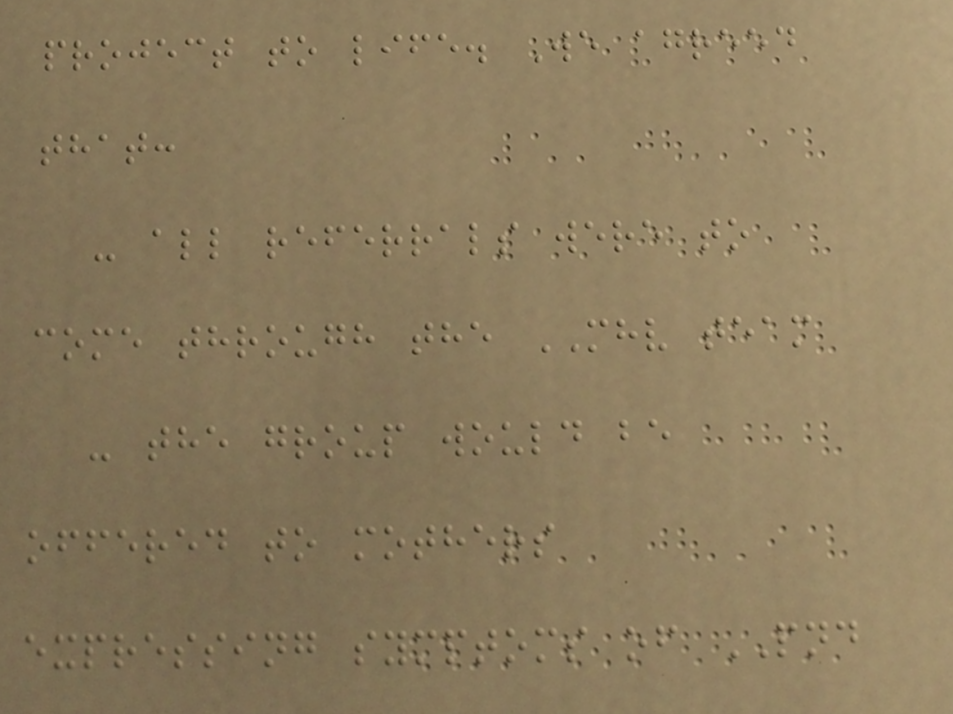project to life. We agreed
that:
- all referrals were to
come through the MHV team
- the group would be
offered to mothers
expressing symptoms of PND
